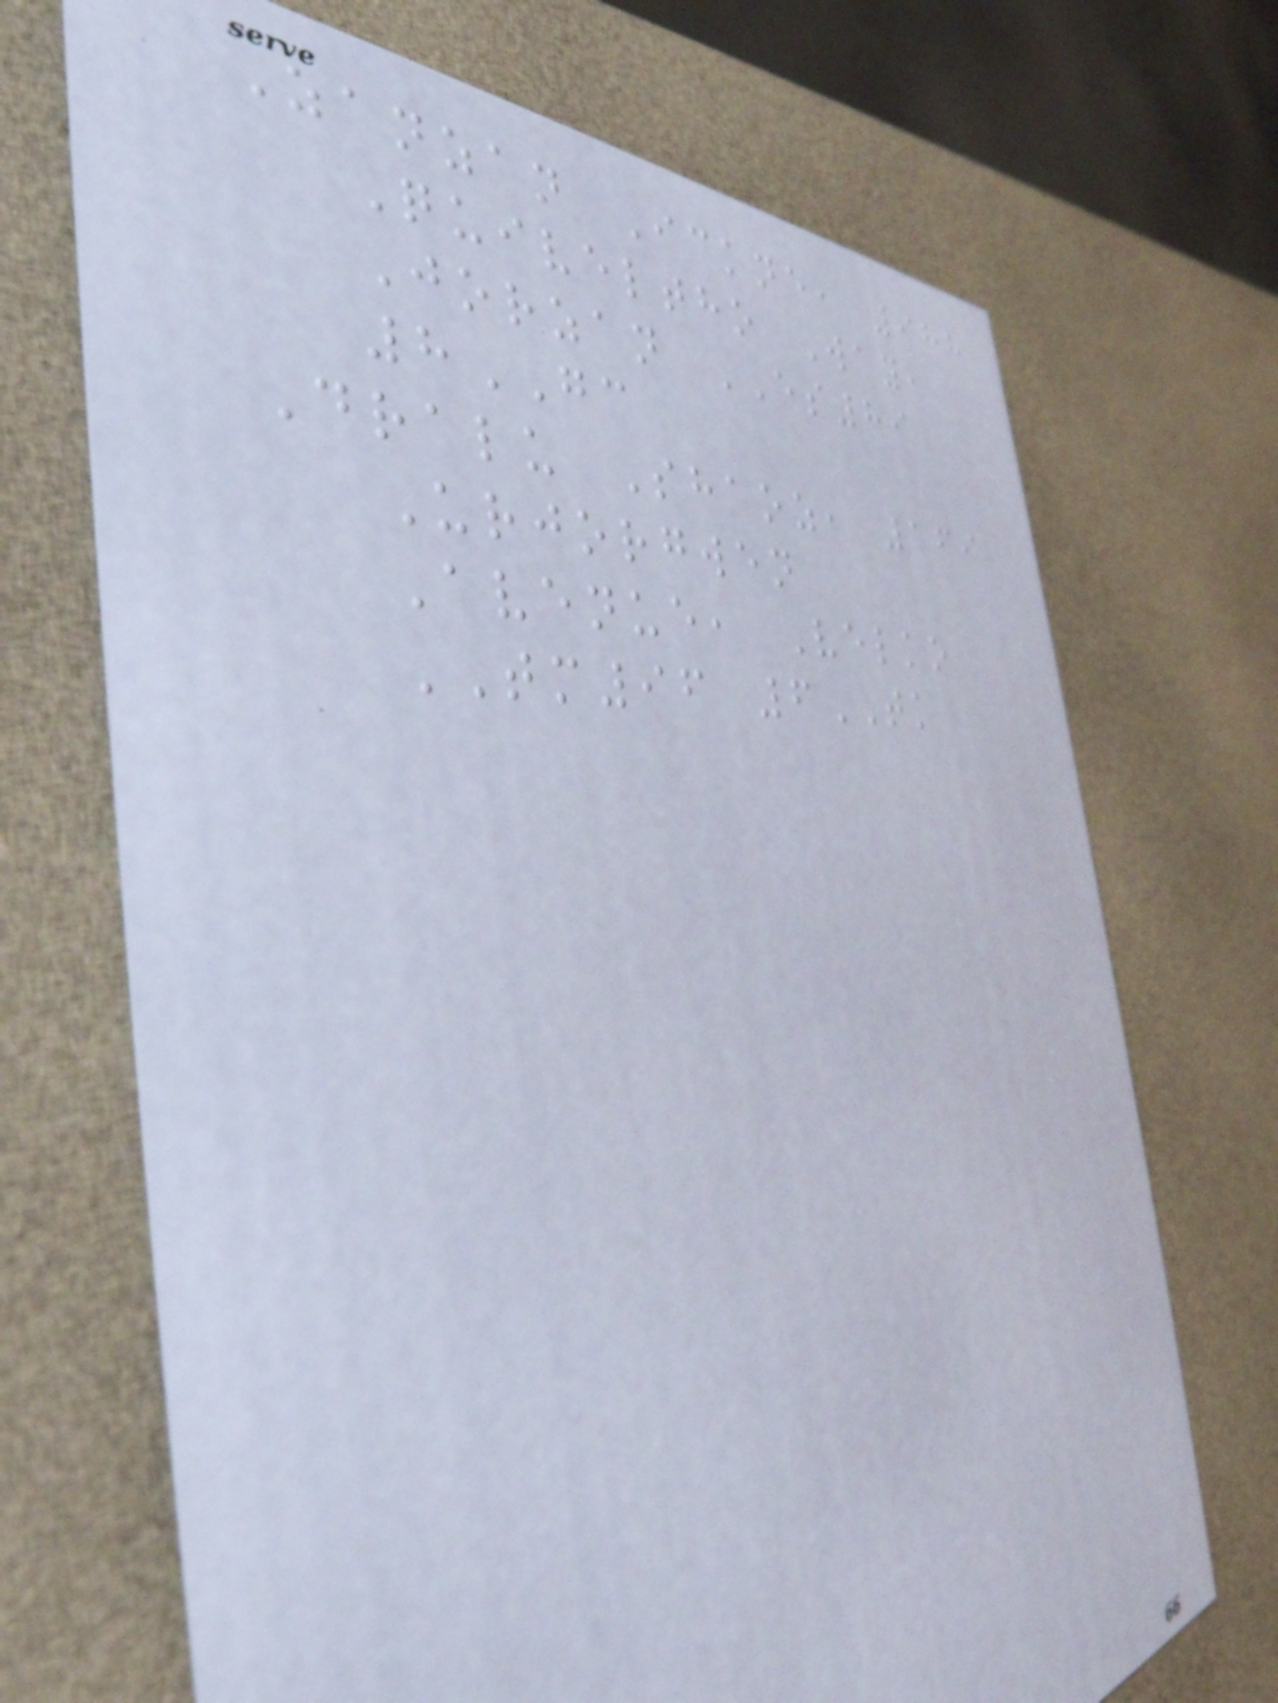Zanzan Ickne, 988
Quiveltho Way,
Jorzan ES89
8GC
Dralu Shaoz, 169
Urjorgwen
Avenue, Velko
TM96 6TK
